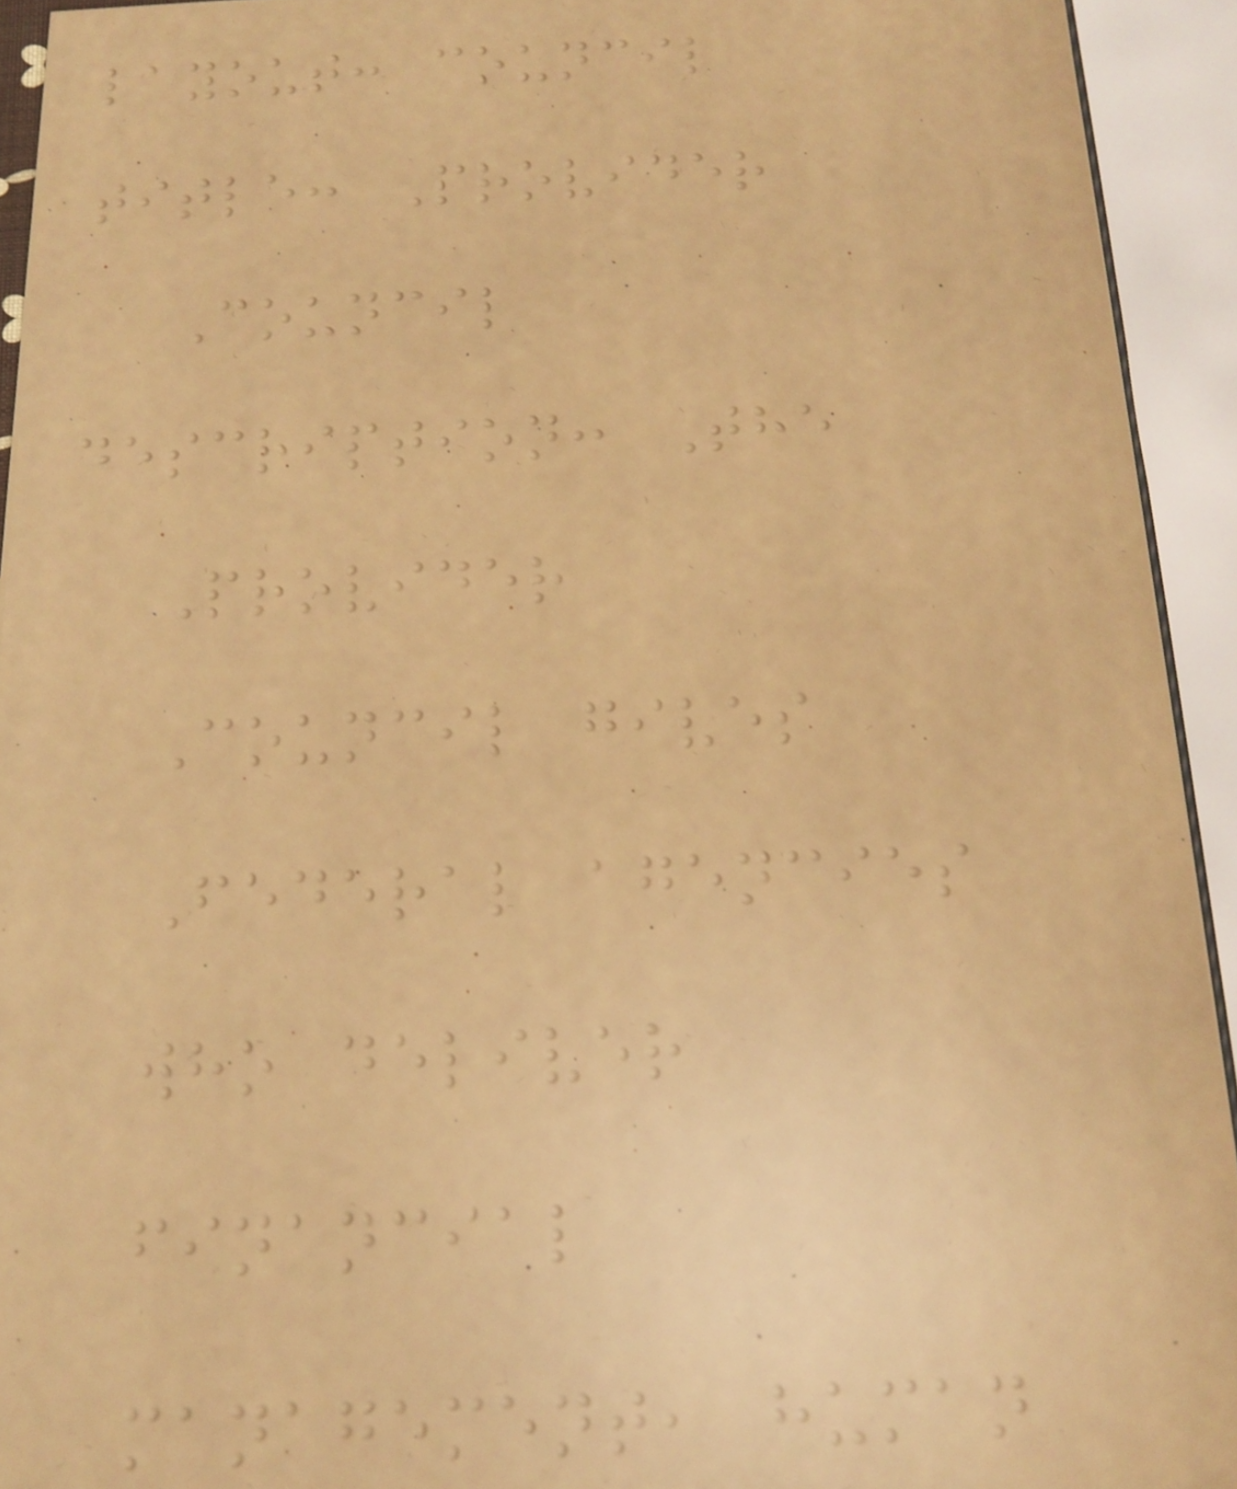layout: council
title: Provider
Council
description: The
Provider
Council gives
Federal agencies
who deliver
financial
management, human
